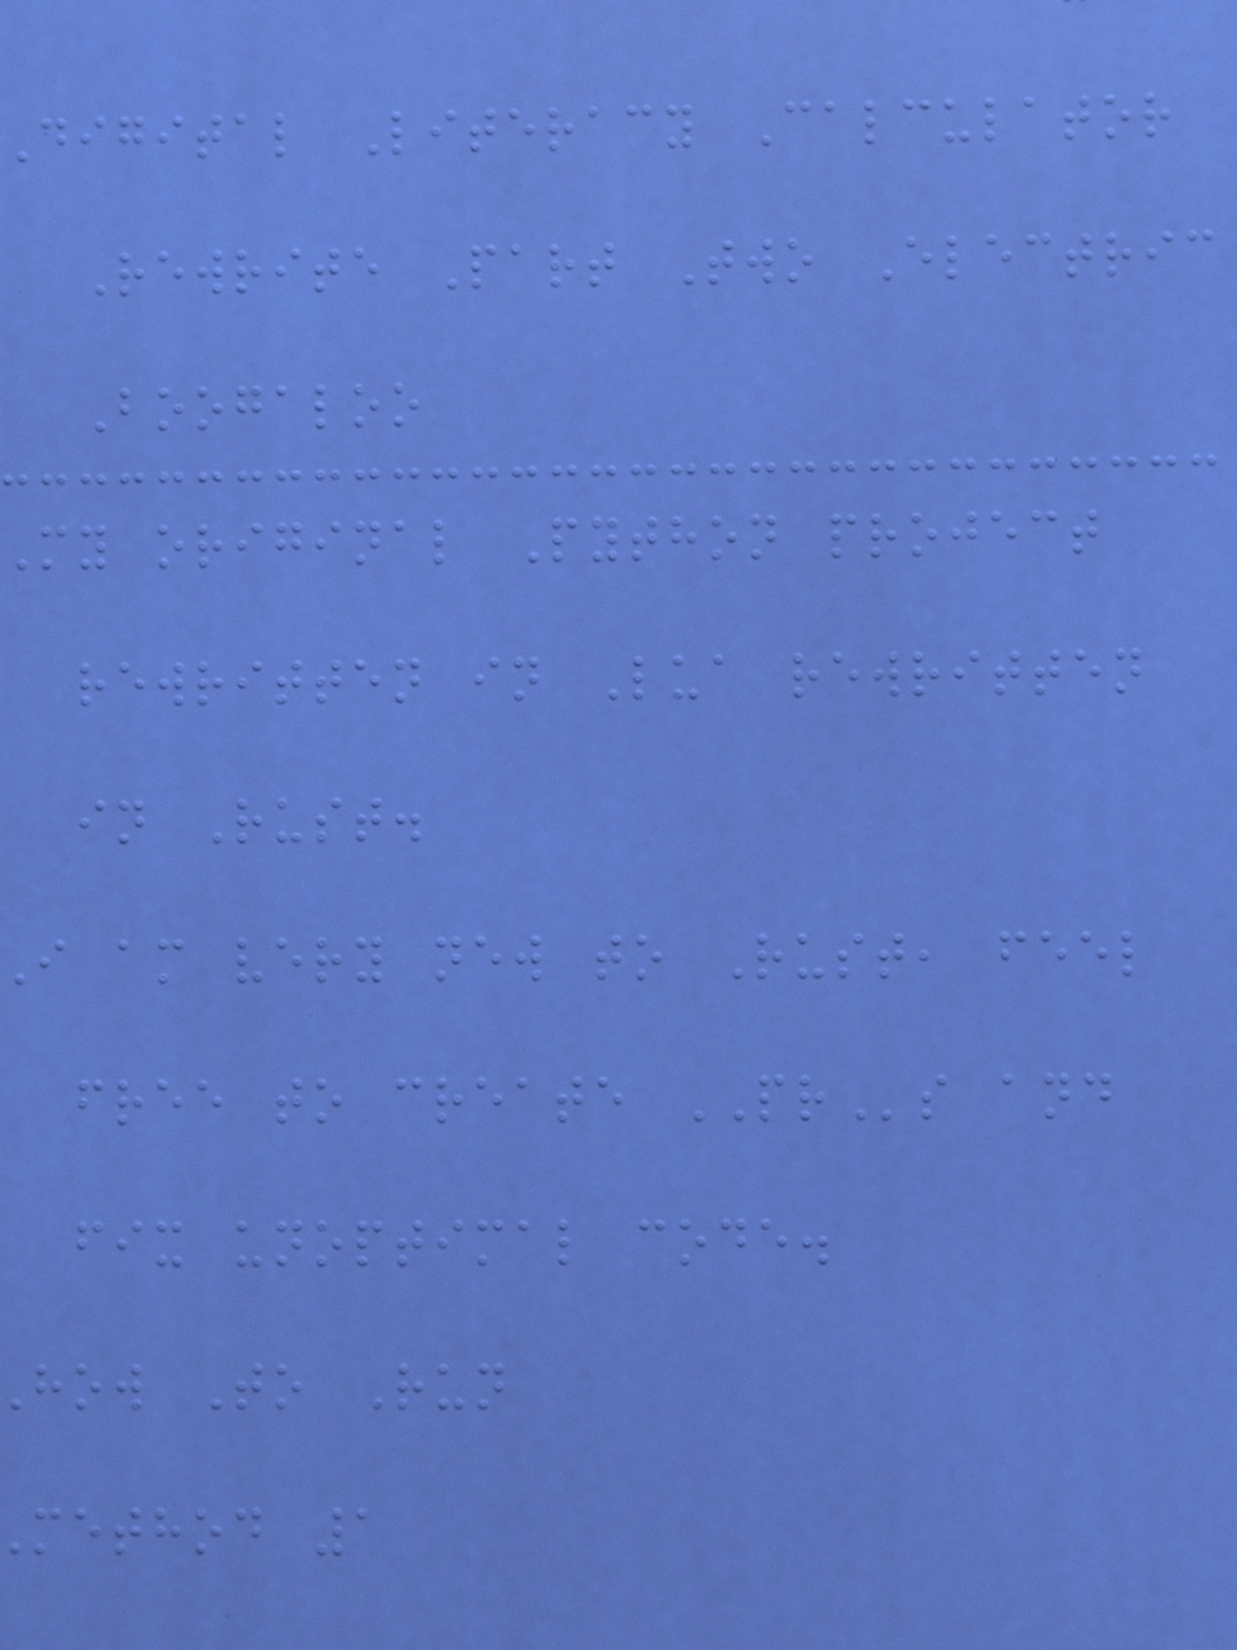Digital Literacy Calculator
Rewrite Part Two Electric
Boogaloo
My original Python project
rewritten in Lua rewritten
in Rust.
i am very new to Rust, feel
free to create PRs and
fix unoptimal code.
how To Run
method 1
